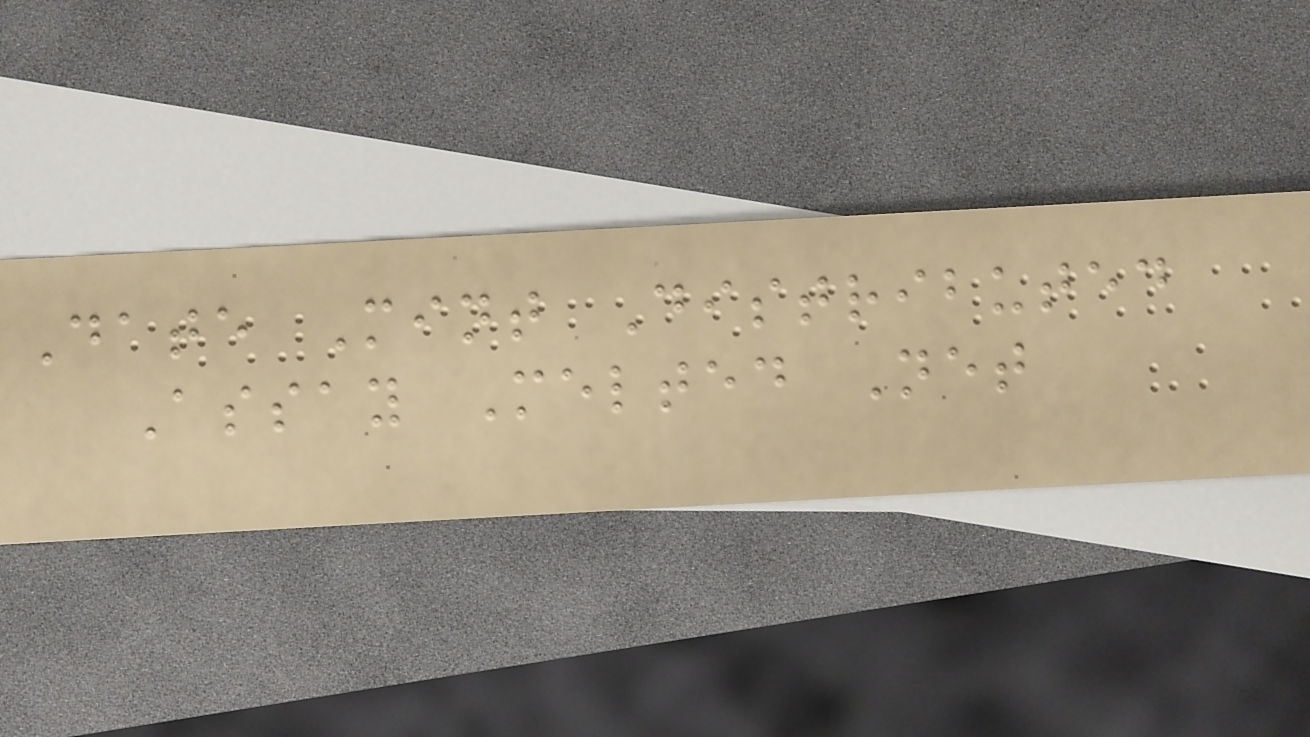Date Mint Distributed
Assay Melted Net
